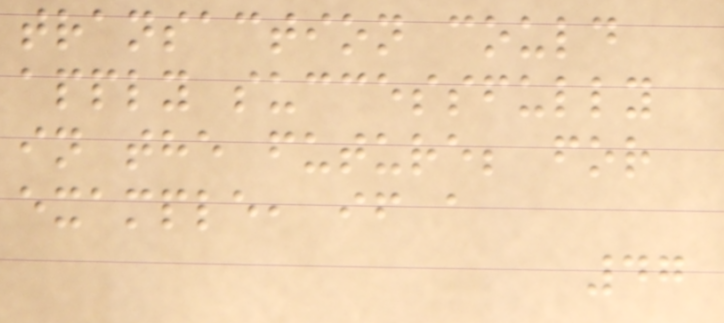transaction could
apply successfully
in the future; for
example, if a
47
